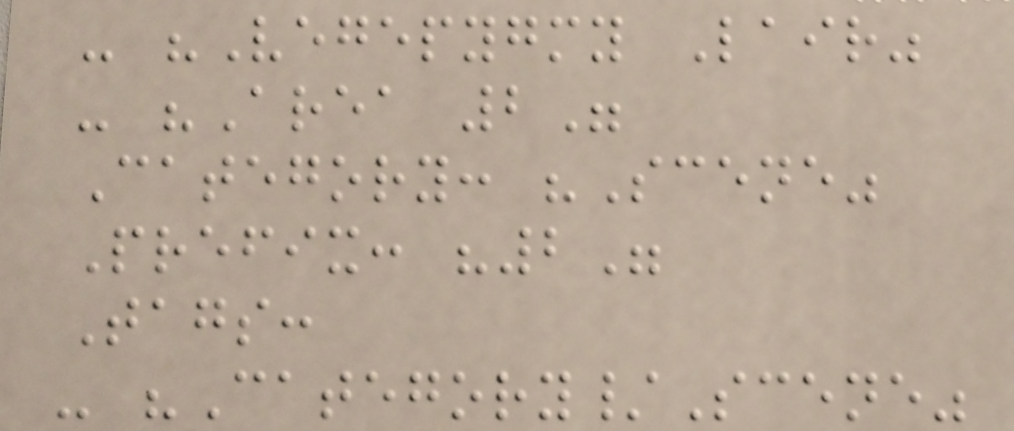- "Vegepygmy Lair"
- "Area 2"
Category: "Scene"
Prefix: "2"
Tags:
- "Category/Scene"
